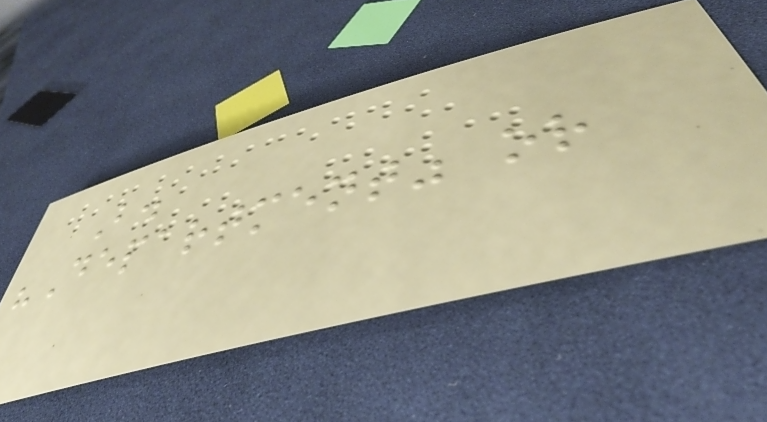B.
"Department" or
